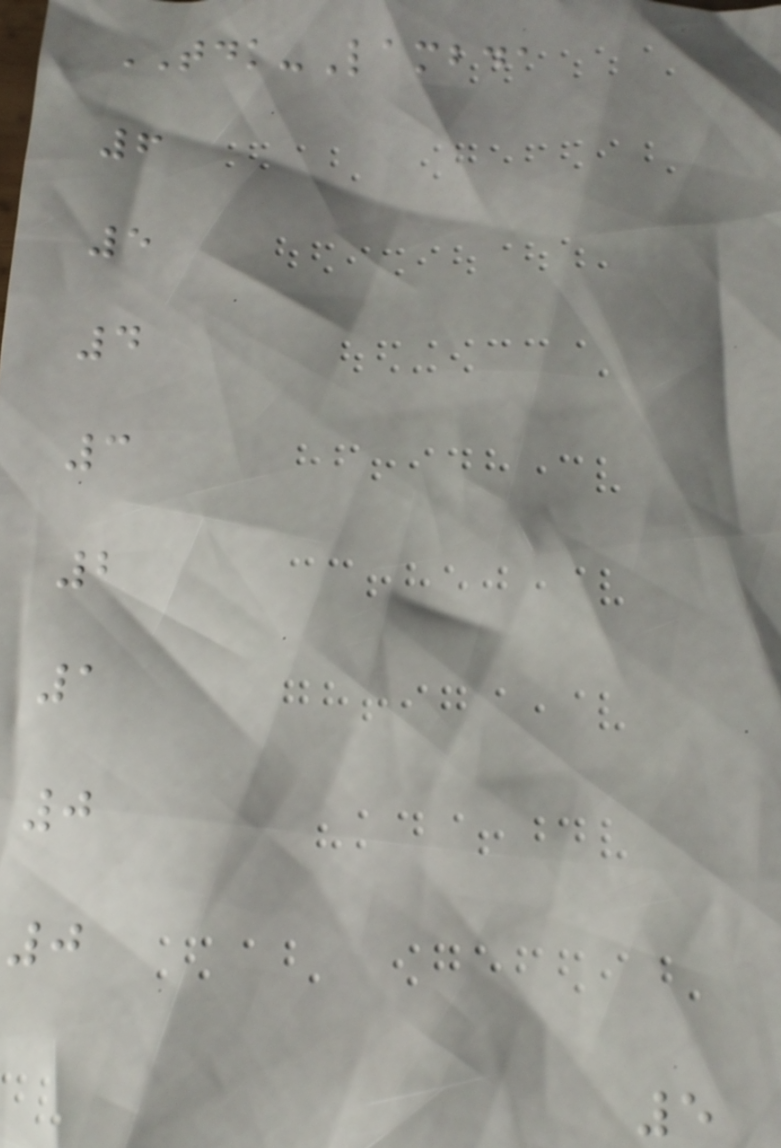TDK-Lambda
6
5
4
3
2
1
0
0
5
